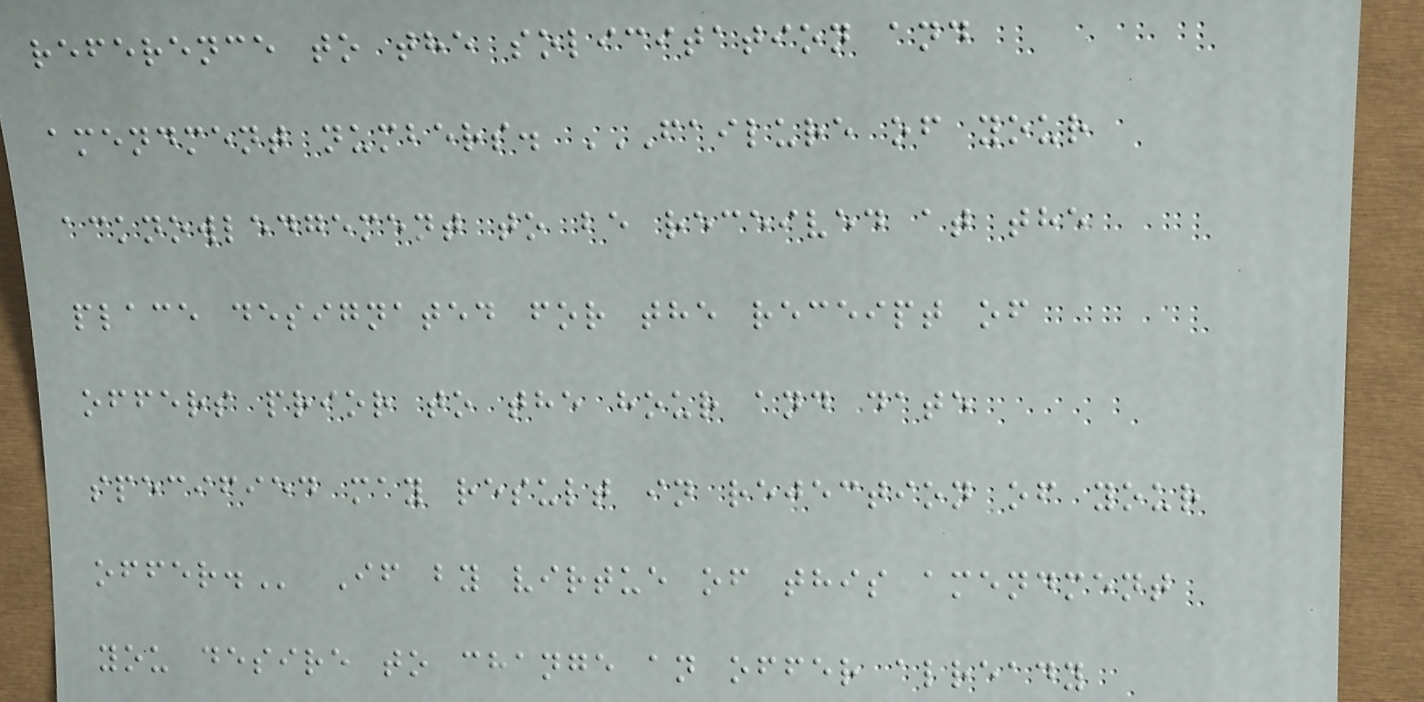reference to the solicitation and
amendment numbers. FAILURE OF YOUR
ACKNOWLEDGEMENT TO BE RECEIVED AT THE
PLACE DESIGNATED FOR THE RECEIPT OF
OFFERS PRIOR TO THE HOUR AND DATE
SPECIFIED MAY RESULT IN REJECTION OF YOUR
OFFER. If by virtue of this amendment
you desire to change an offer already
